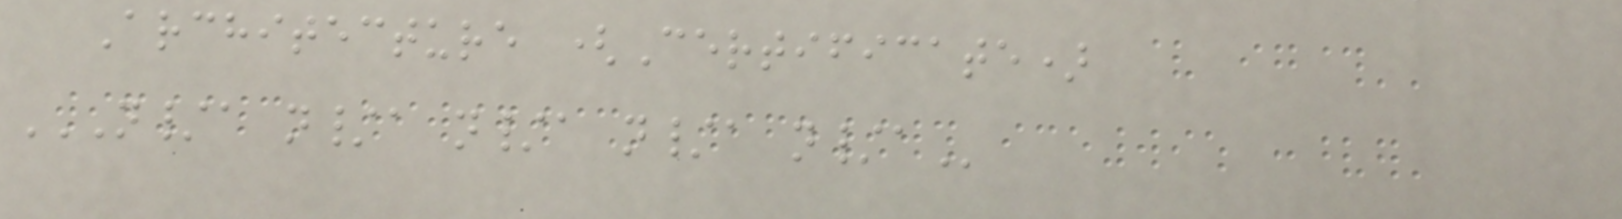Architecture (Certificate)
N/A N/A N/A N/A N/A
